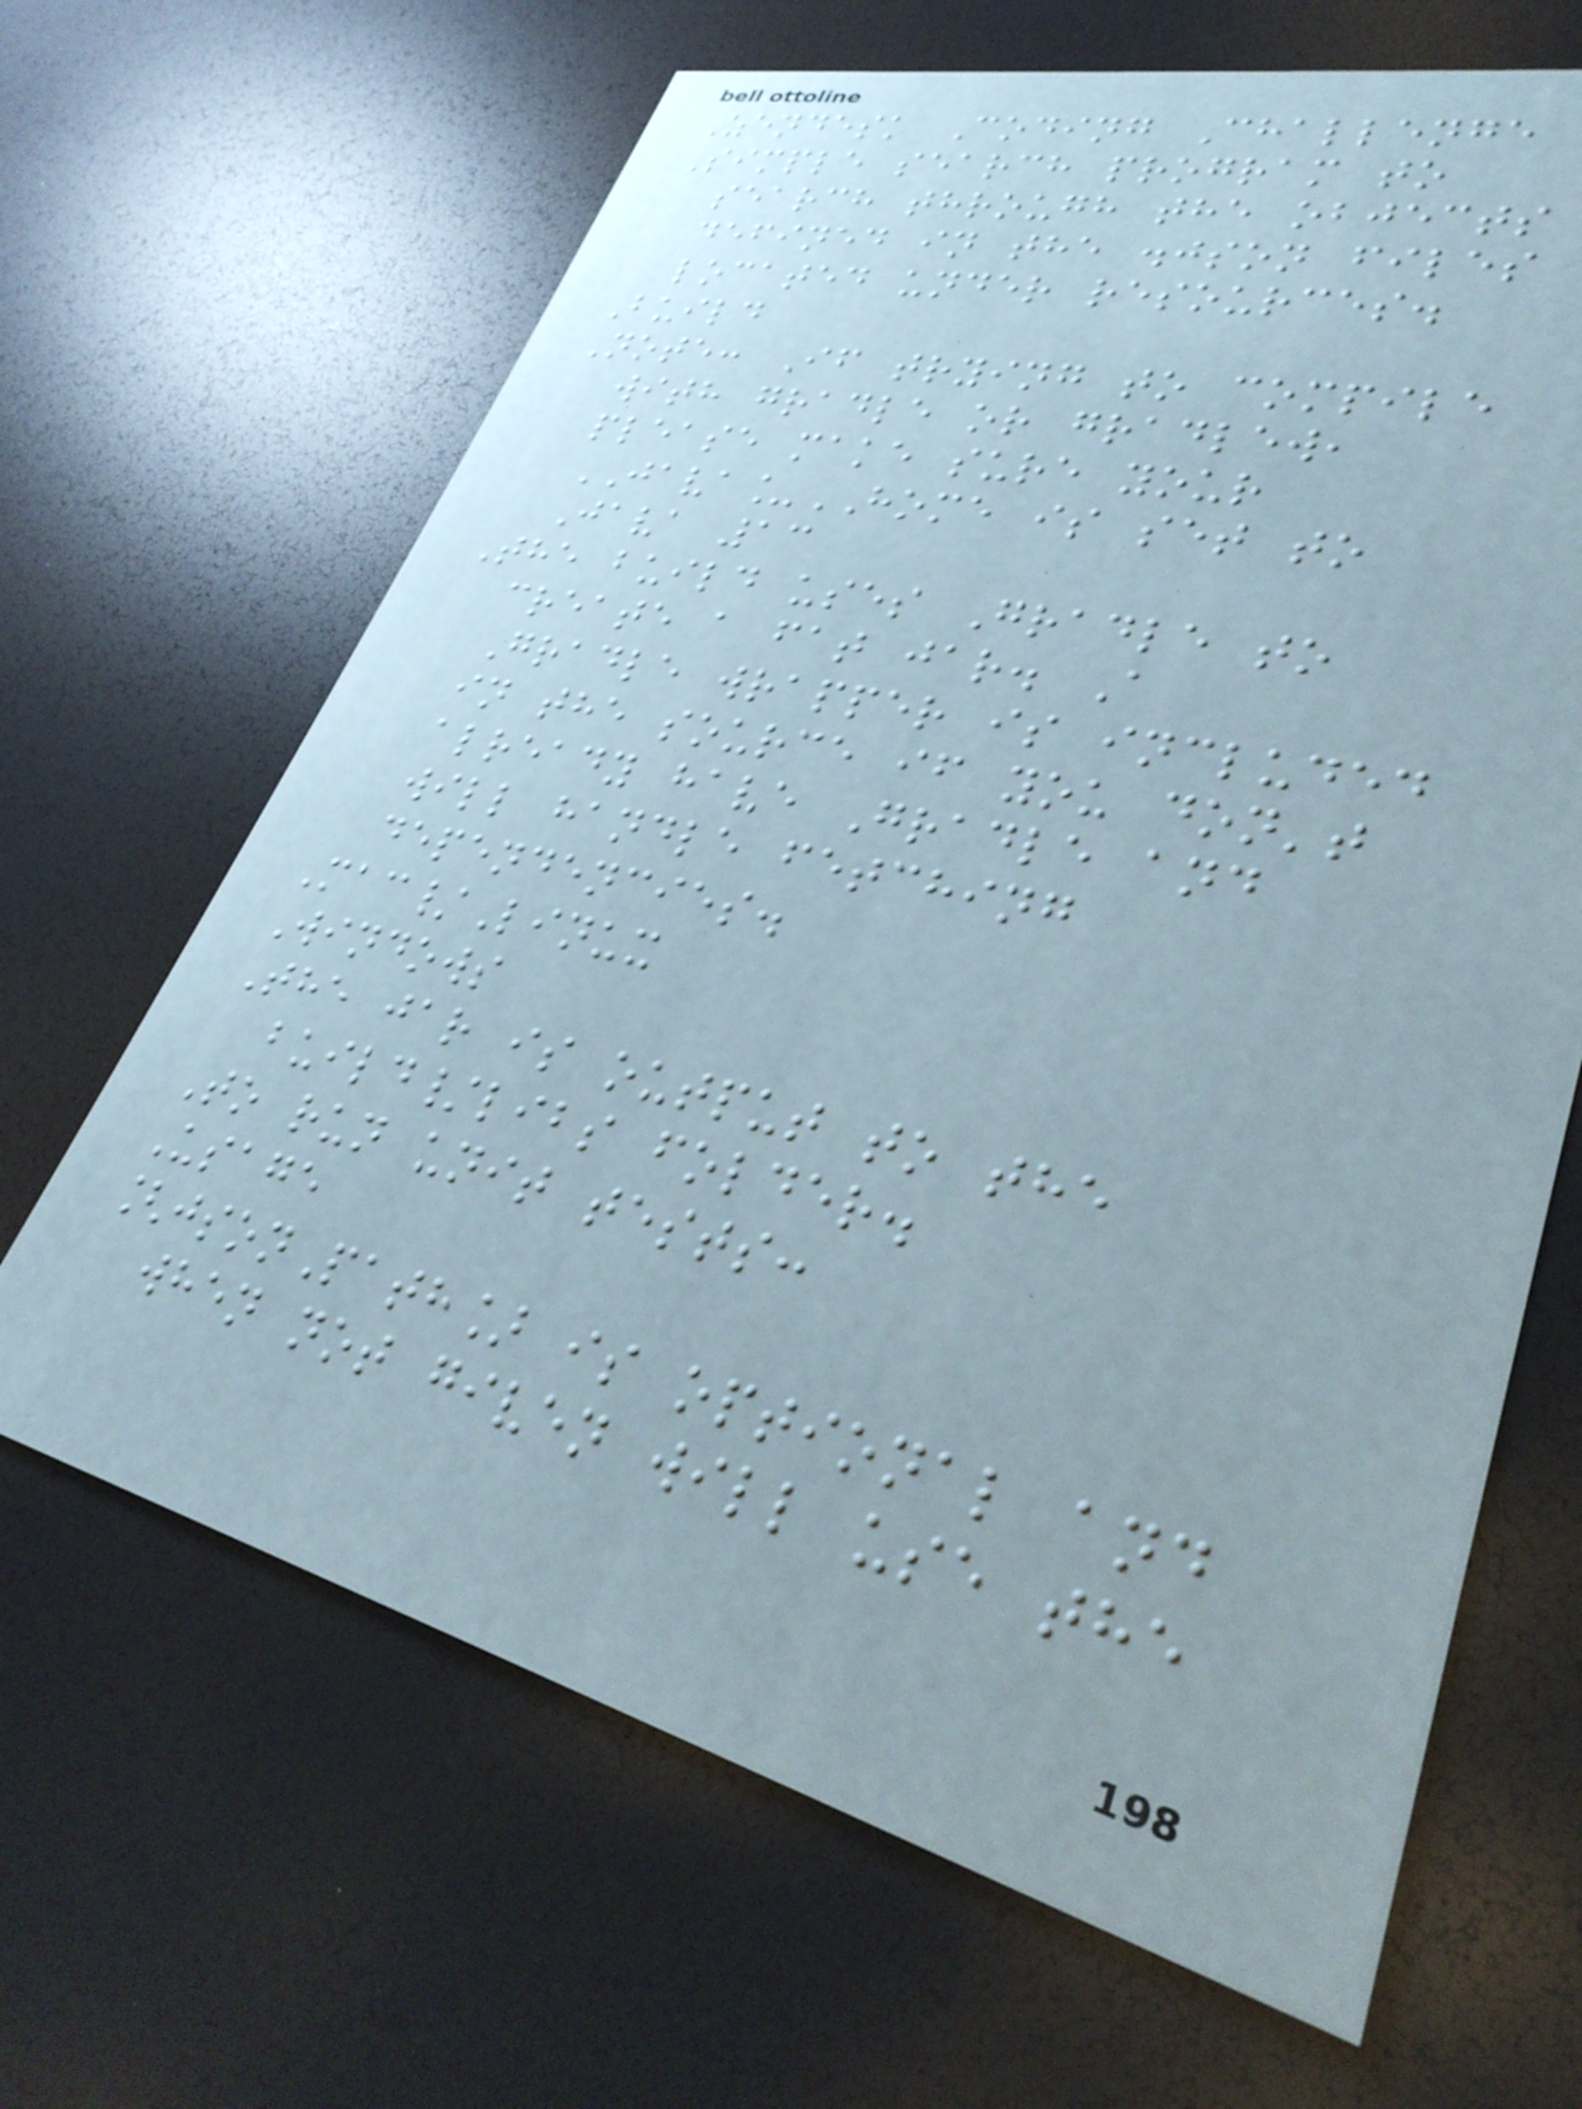Zendesk Coding Challenge
Simple search program to
search through the objects
defined in the .json files
located under resources.
Build
Note: If trying to compile
with gradle or gradlew,
please make sure your
JAVA_HOME is set to
Java 13
The build uses Gradle to
create a fat jar. A
Gradle wrapper is included
in the source if you don't
already have Gradle and
will handle fetching
dependencies.
Mac/Linux
Windows
The jar is output to the
build/libs folder.
To run unit tests:
Usage
[jsonPath] is optional and
when not given will use the
